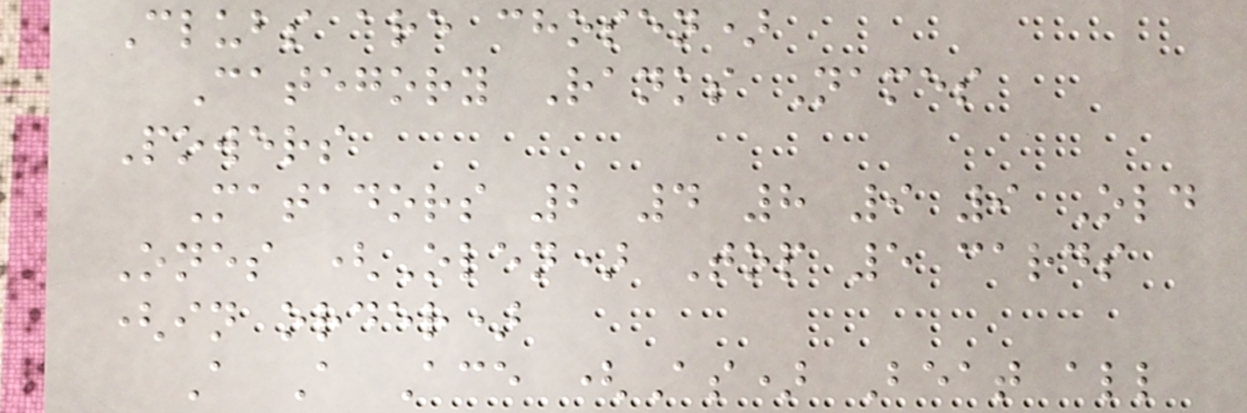Clubs are chosen)
Category Ranks Names
Powers
Matadors 2 4 8 9 9 Old
Ones (Olen) Top 5 cards
(in order)
A A Ace (As) Beat all
